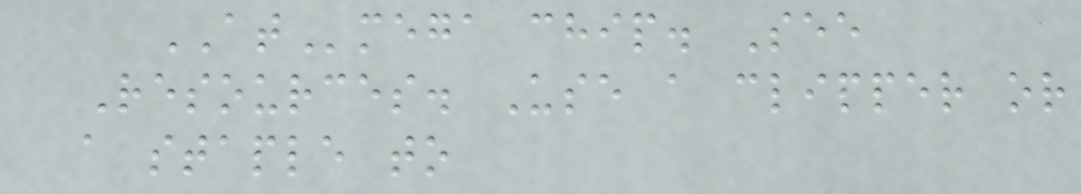ATmega chip. See
Resources. Use a clipper or
a staple to
